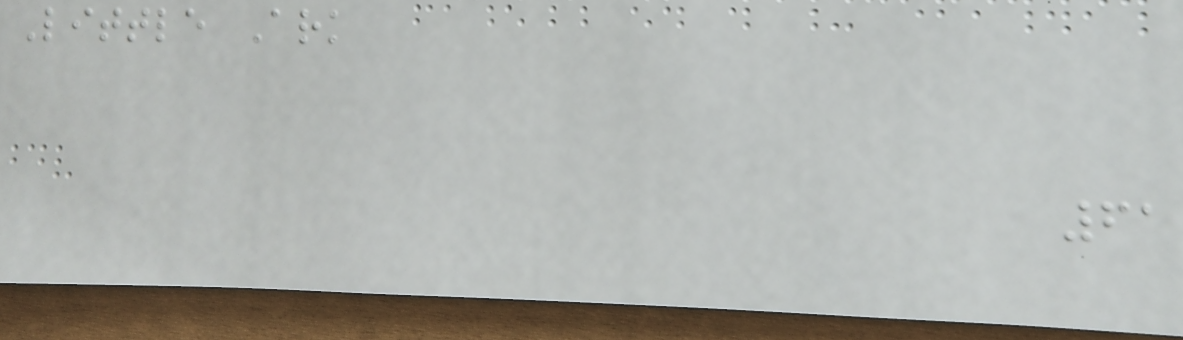Little Ark
61
